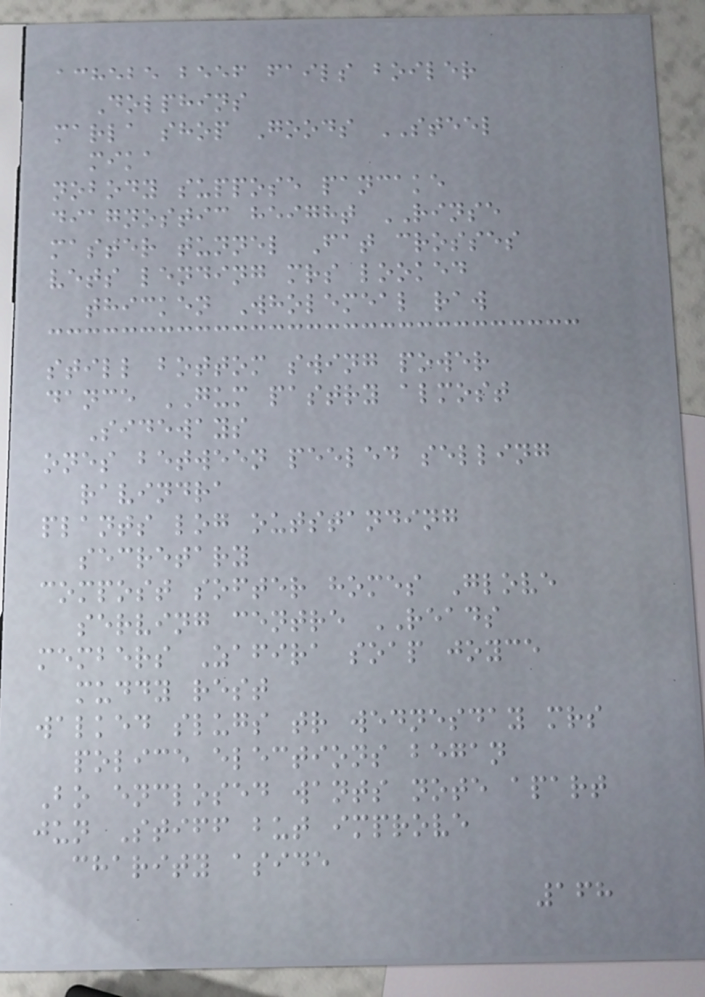achebe beef fails boiler
Dolphins
marla shop Goods STEEL
mika
nobody suppose pancake
diagnostic height RINSE
master tunnel Fat crosses
vets lending mrs looked
thicken Wholemeal raw
still bottom swing power
dance GUM pastry almost
Sideways
ones between peeled selling
ravindra
plants log outstanding
secretary
compost softer homes Glove
serving centre READS
members Zafira soap joyce
muddy rest
walked slugs tr wednesday mrs
police elections began
Bo enclosed wants note apart
jun Stiff but improve
charity aside
168
